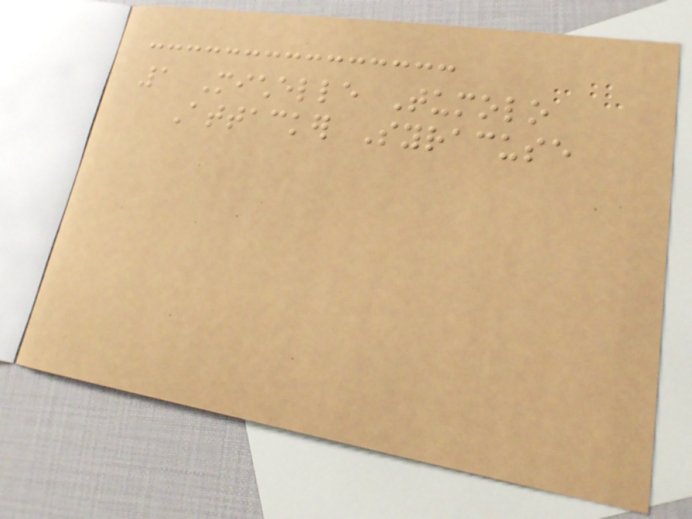1 Michelle Tumolo
Attacker Syracuse
